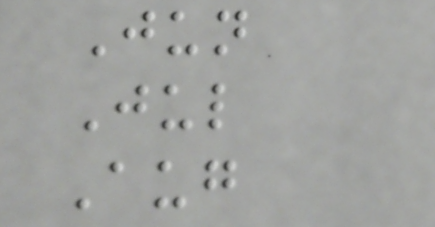Jun
Jul
Aug
